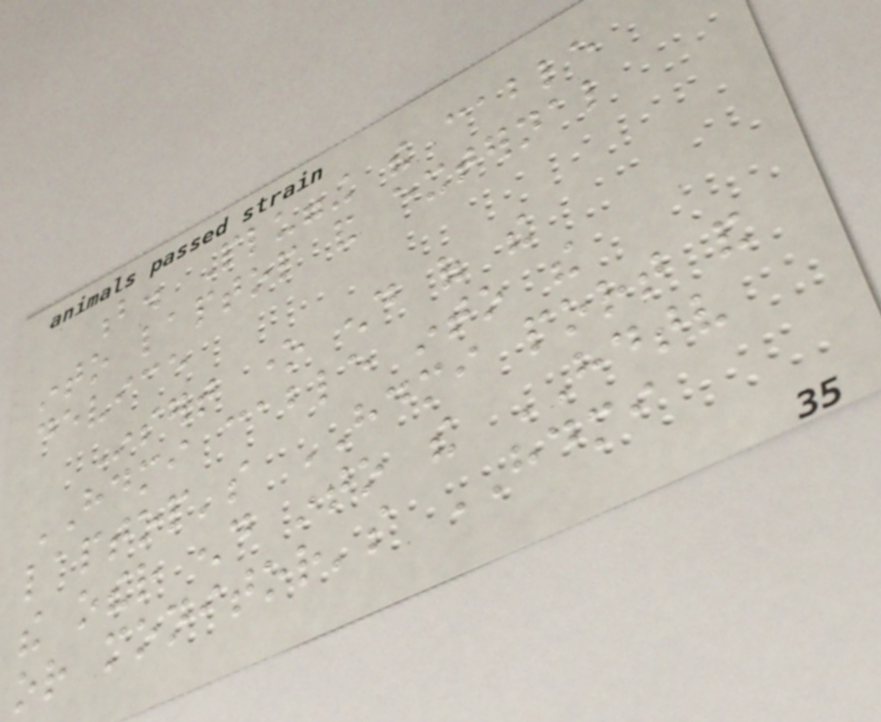b. Plugging the cable
into laptop and external
device
Insert one end of the
HDMI cable into the
laptop's HDMI port and
the other end into the HDTV
or monitor's HDMI
